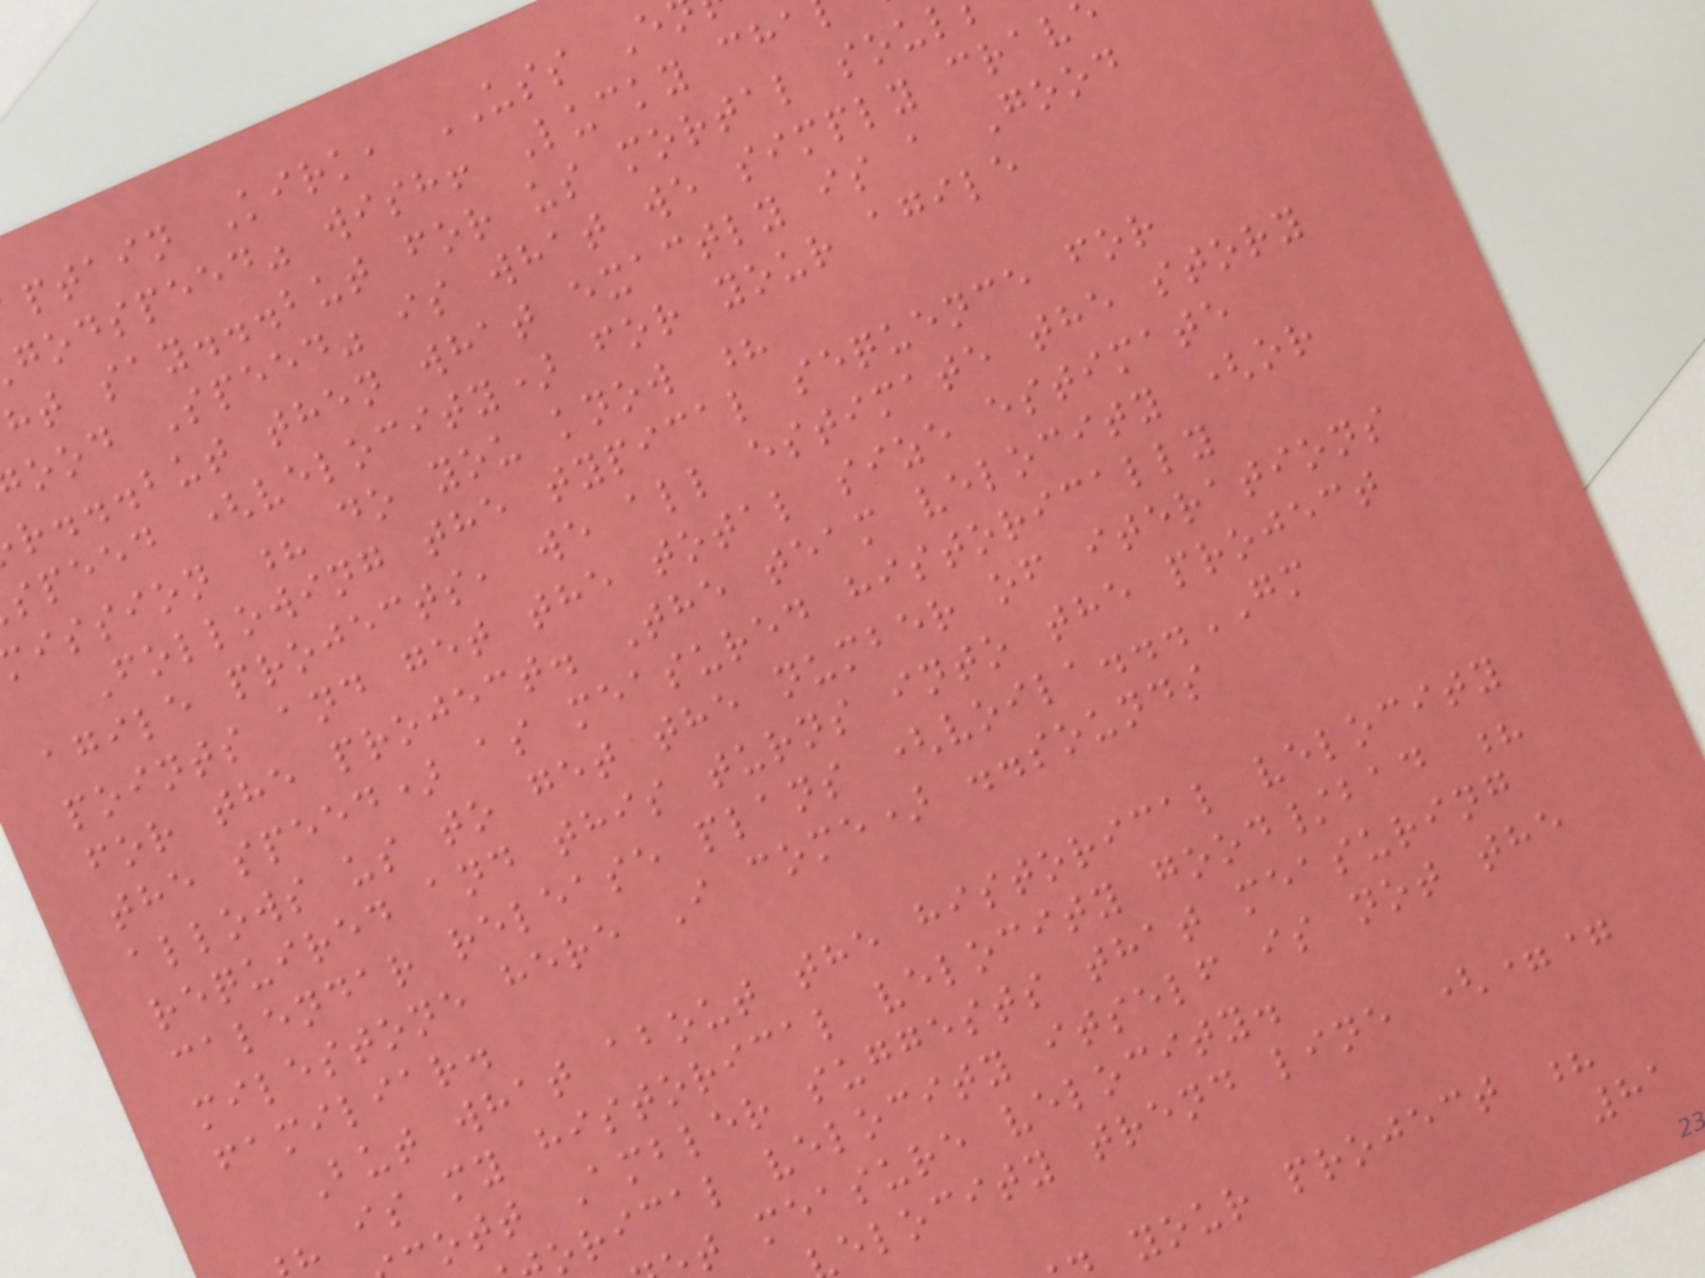ptain Kirk, USS E
godspeed" wish! Lucky cha
ht say...but for us mortal soul
ood Speed" is what we simply crav
r...but then what exactly is a Good
speed (velocity) for your agile
ission ? do you know ?
Following the typical sequence for
agile projects, we all estimate the story
points and get the total size estimate
for the project. The team velocity (or
the speed) as measured historically
allows us to get the number of iterations
required and this turns into the project
calendar release plans (voila...GM
milestone here I come) ..sounds
familiar.
But what about the historical velocity
is my historical velocity good/bad ?
ott Ambler suggests that measuring
orical velocity itself is not the
t measure velocity.
elocity trend line (==
your project ?
81
